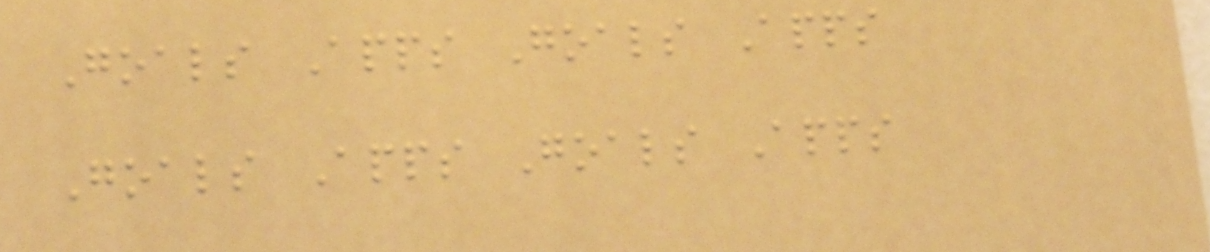Goals Apps Goals Apps
Goals Apps Goals Apps
